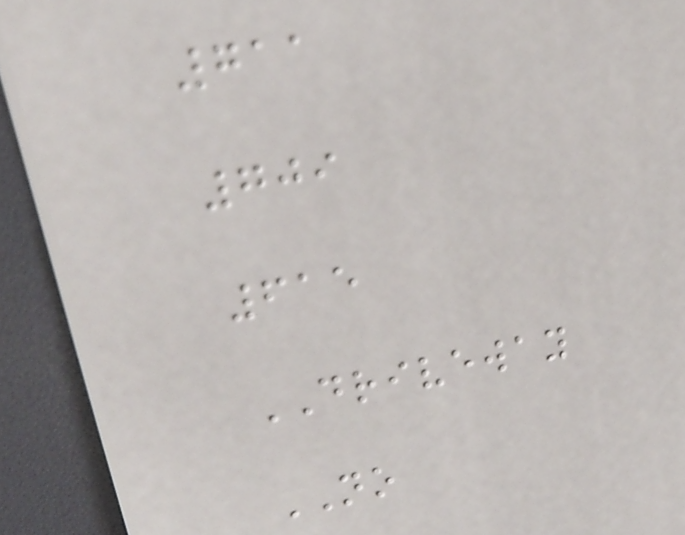711
709
615
DRIVEWAY
NO
